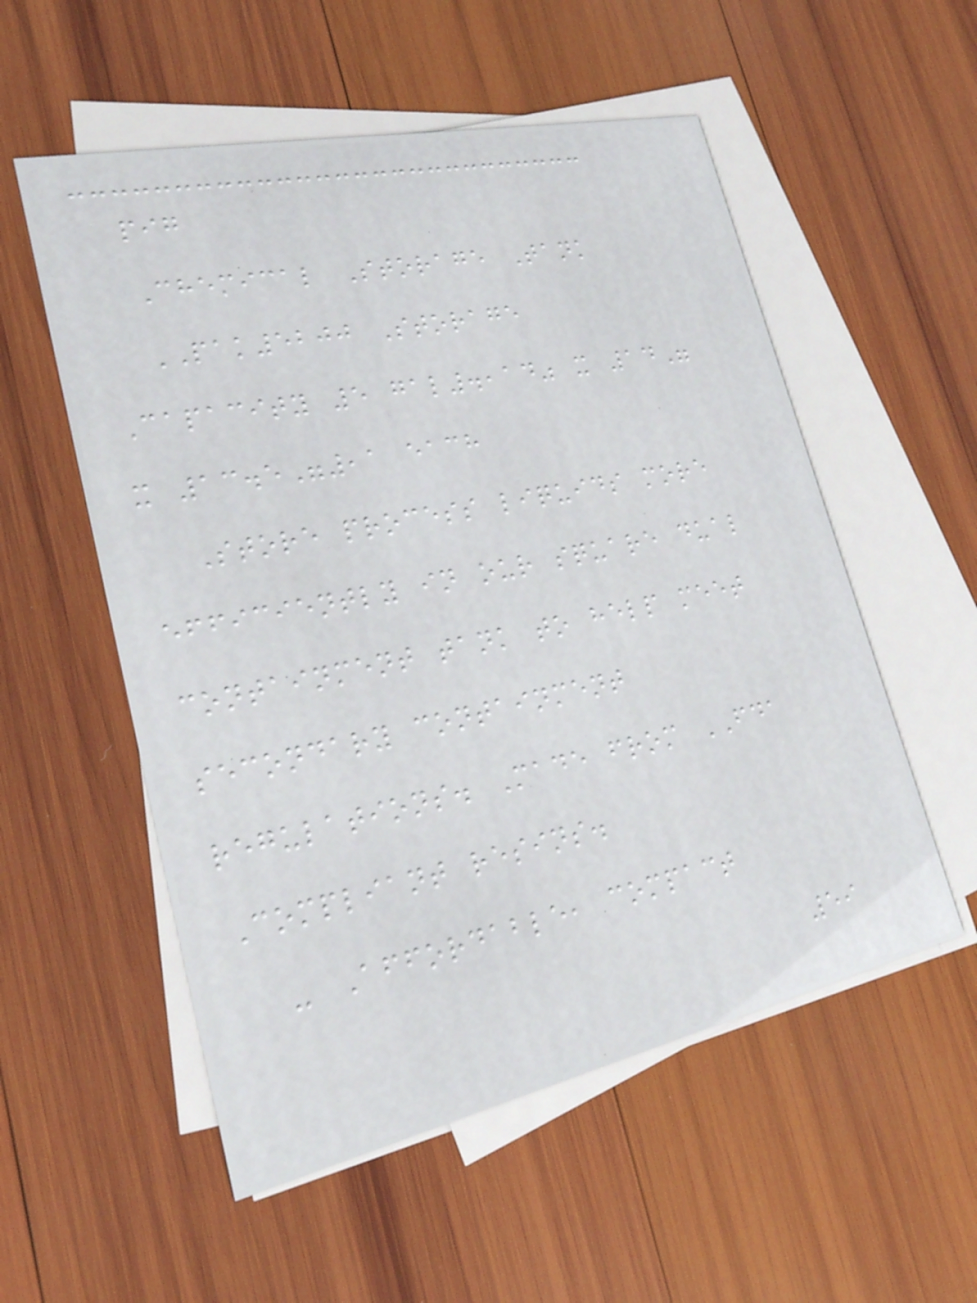pig
Chemical Storage Tank
PAK5200 Storage
Capacity 5 gal.,14" x 14"
x 13.5",1 each
Store process liquids more
efficiently in our square dual
containment tank to help meet
secondary containment
regulations. Made from FDA
Compliant resins.
- Affordable, compact
59
